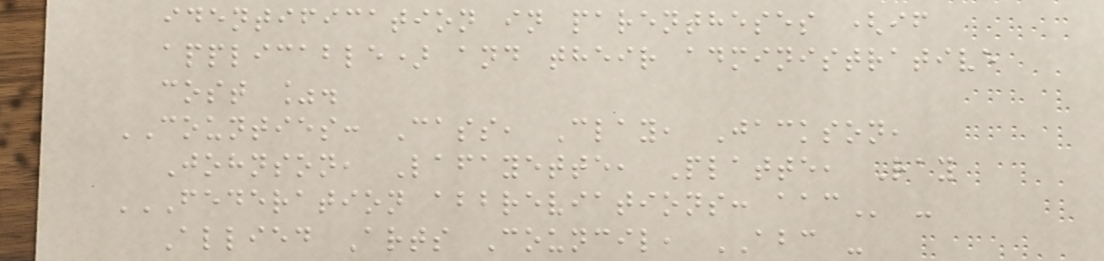identification in parentheses (if
applicable) and their administrative
cost %.
COUNTIES: Cass, Clay, Jackson,
Johnson, Lafayette, Platte, Ray
FEDERATION ABBREVIATIONS: AAC -
Allied Arts Council, ABC -
